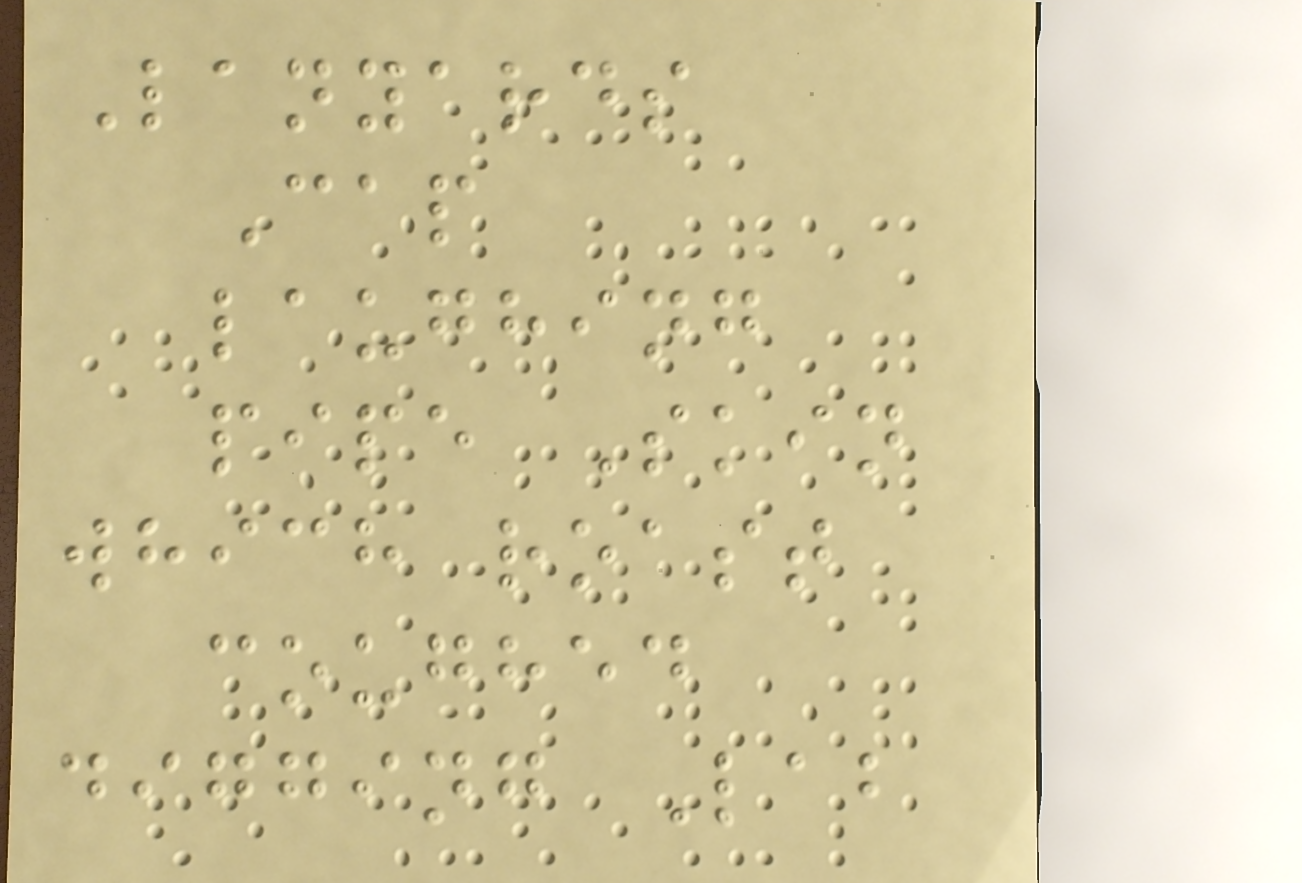Lanyards
Cap
laughing
pipe Skin
which roast
coughed
digging Lab
